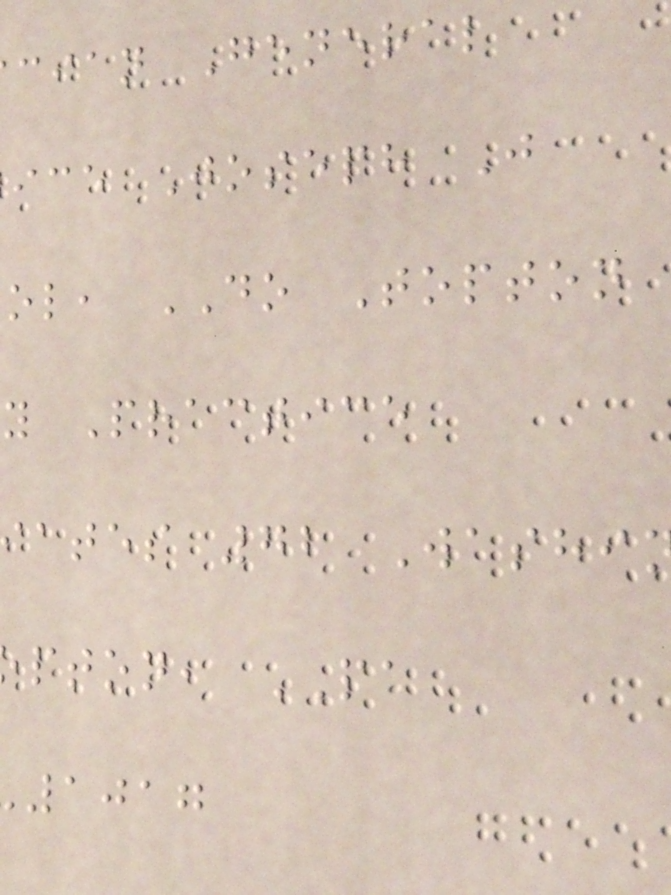cian General
ice Joseph J
ol, DO Topton
y Practice
ates 72 Washi
pton, PA
1017
